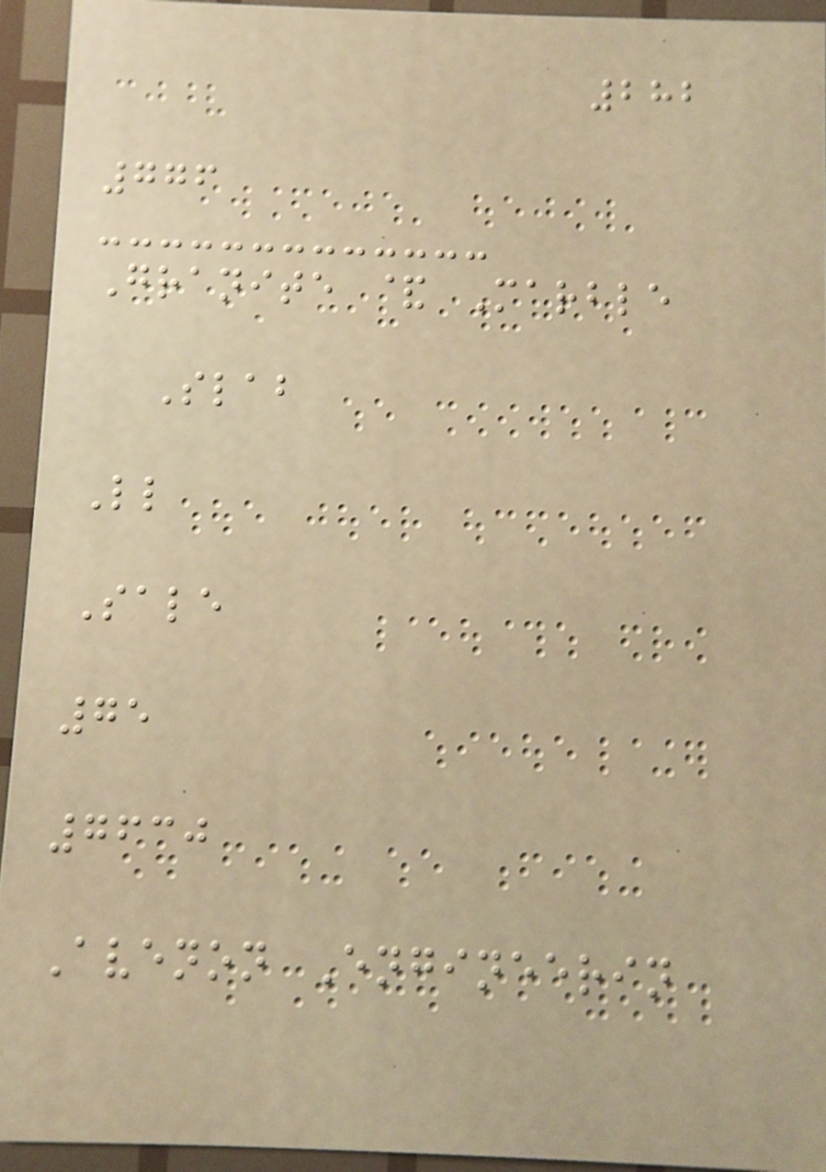282
776
Granite & Marble
Slab
Ll
Sale
75
7630
Avenon Engineerin
